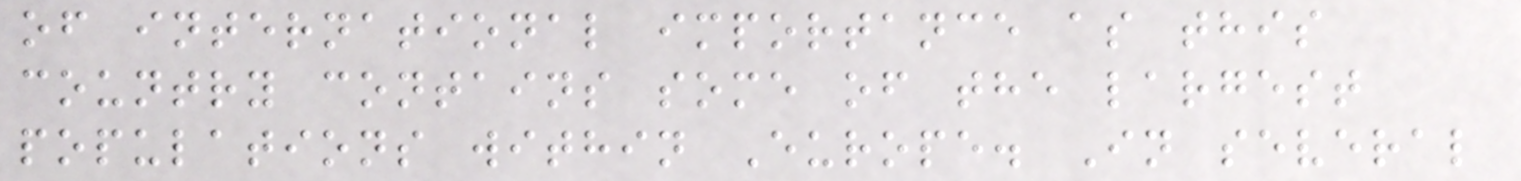of international importance as this
country contains some of the largest
populations within Europe. In several
